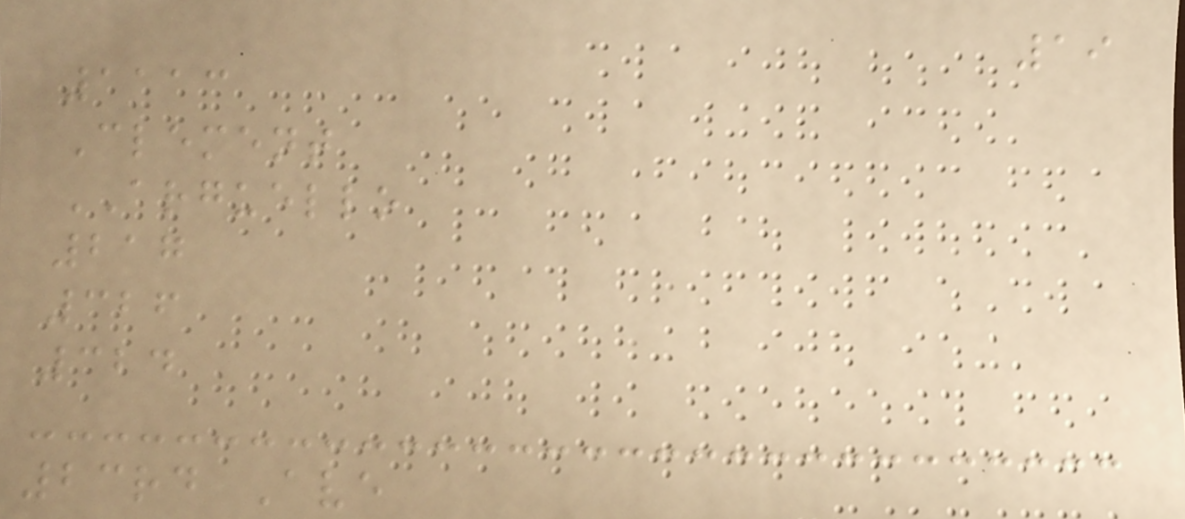19
1113
Clement
ARGUELLO
217
326
324
23rd Ave
